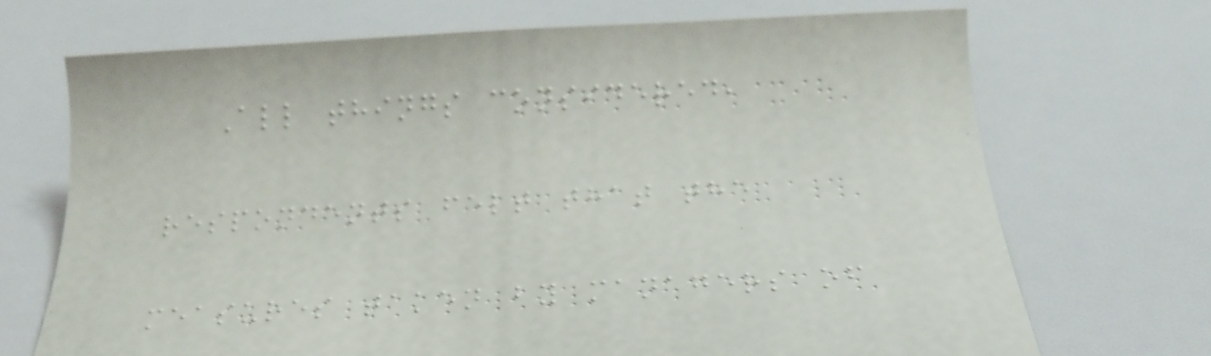All things considered,
respondents felt that the
measures taken by managers of
